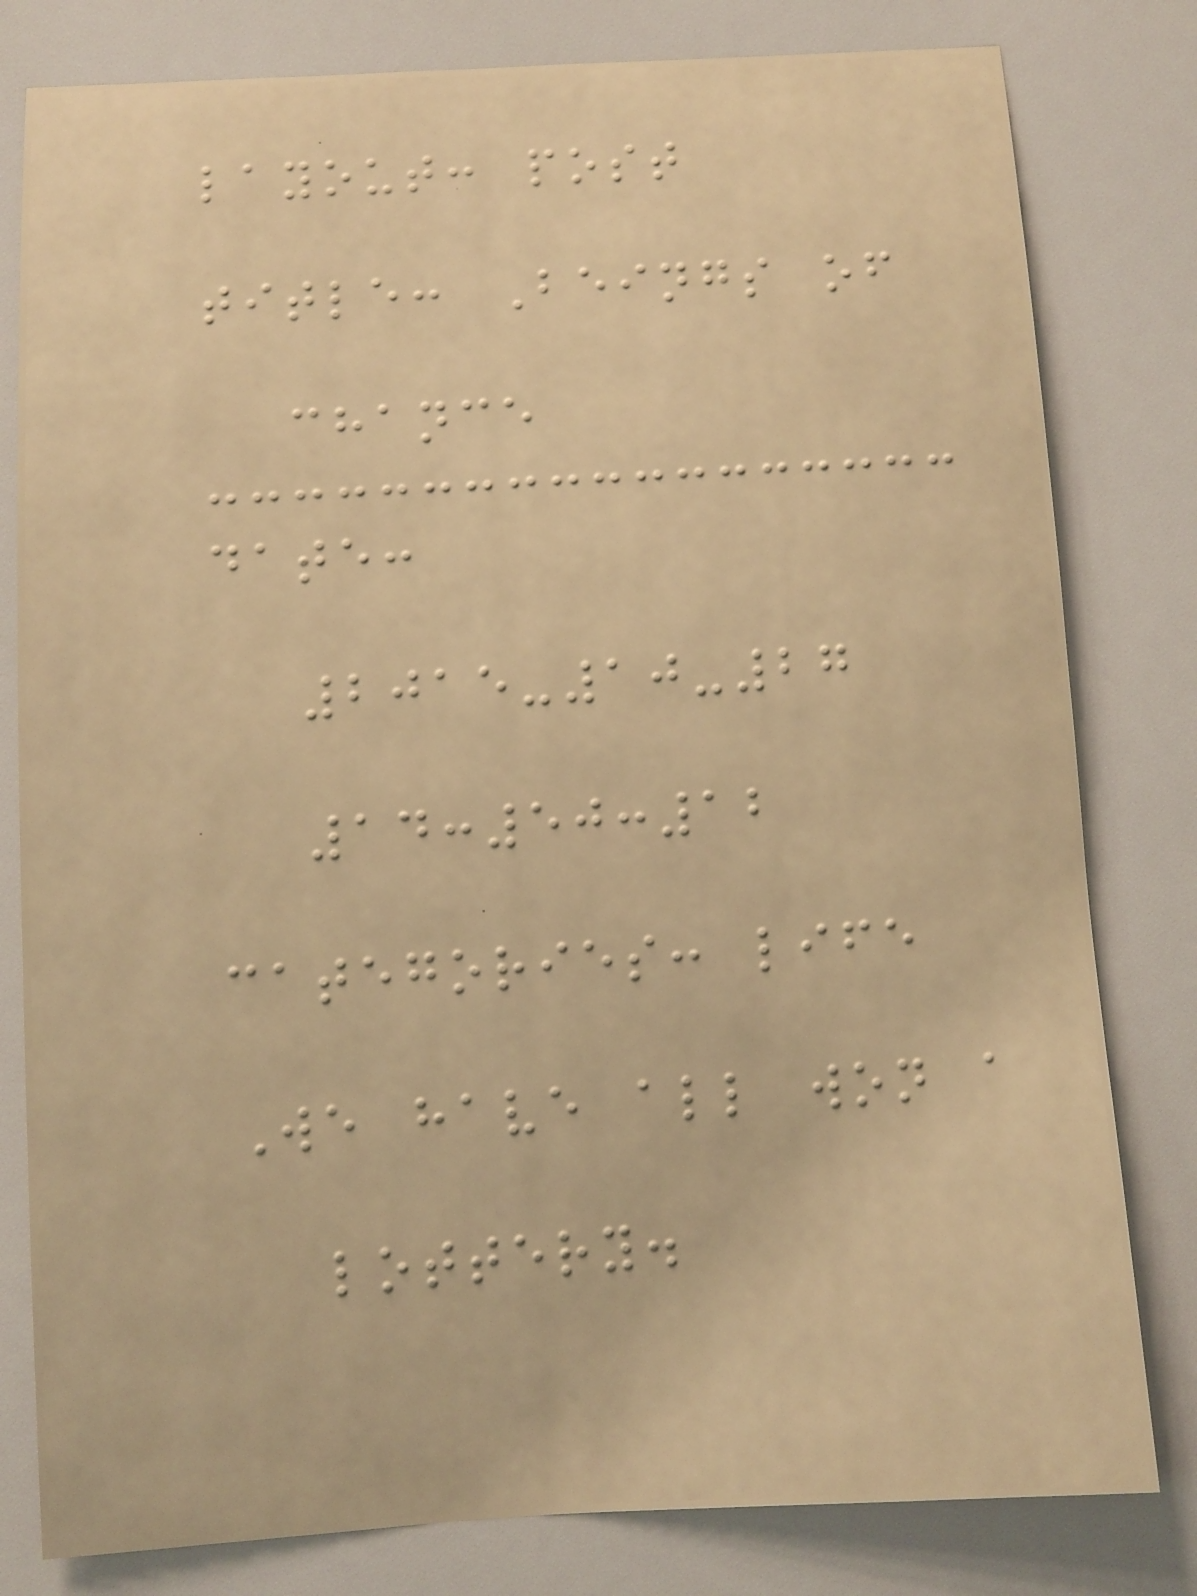layout: post
title: Beings of
chance
date:
2015-10-27
14:50:12
categories: life
We have all won a
lottery.
